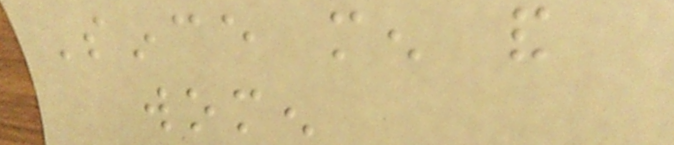Since men and
women
